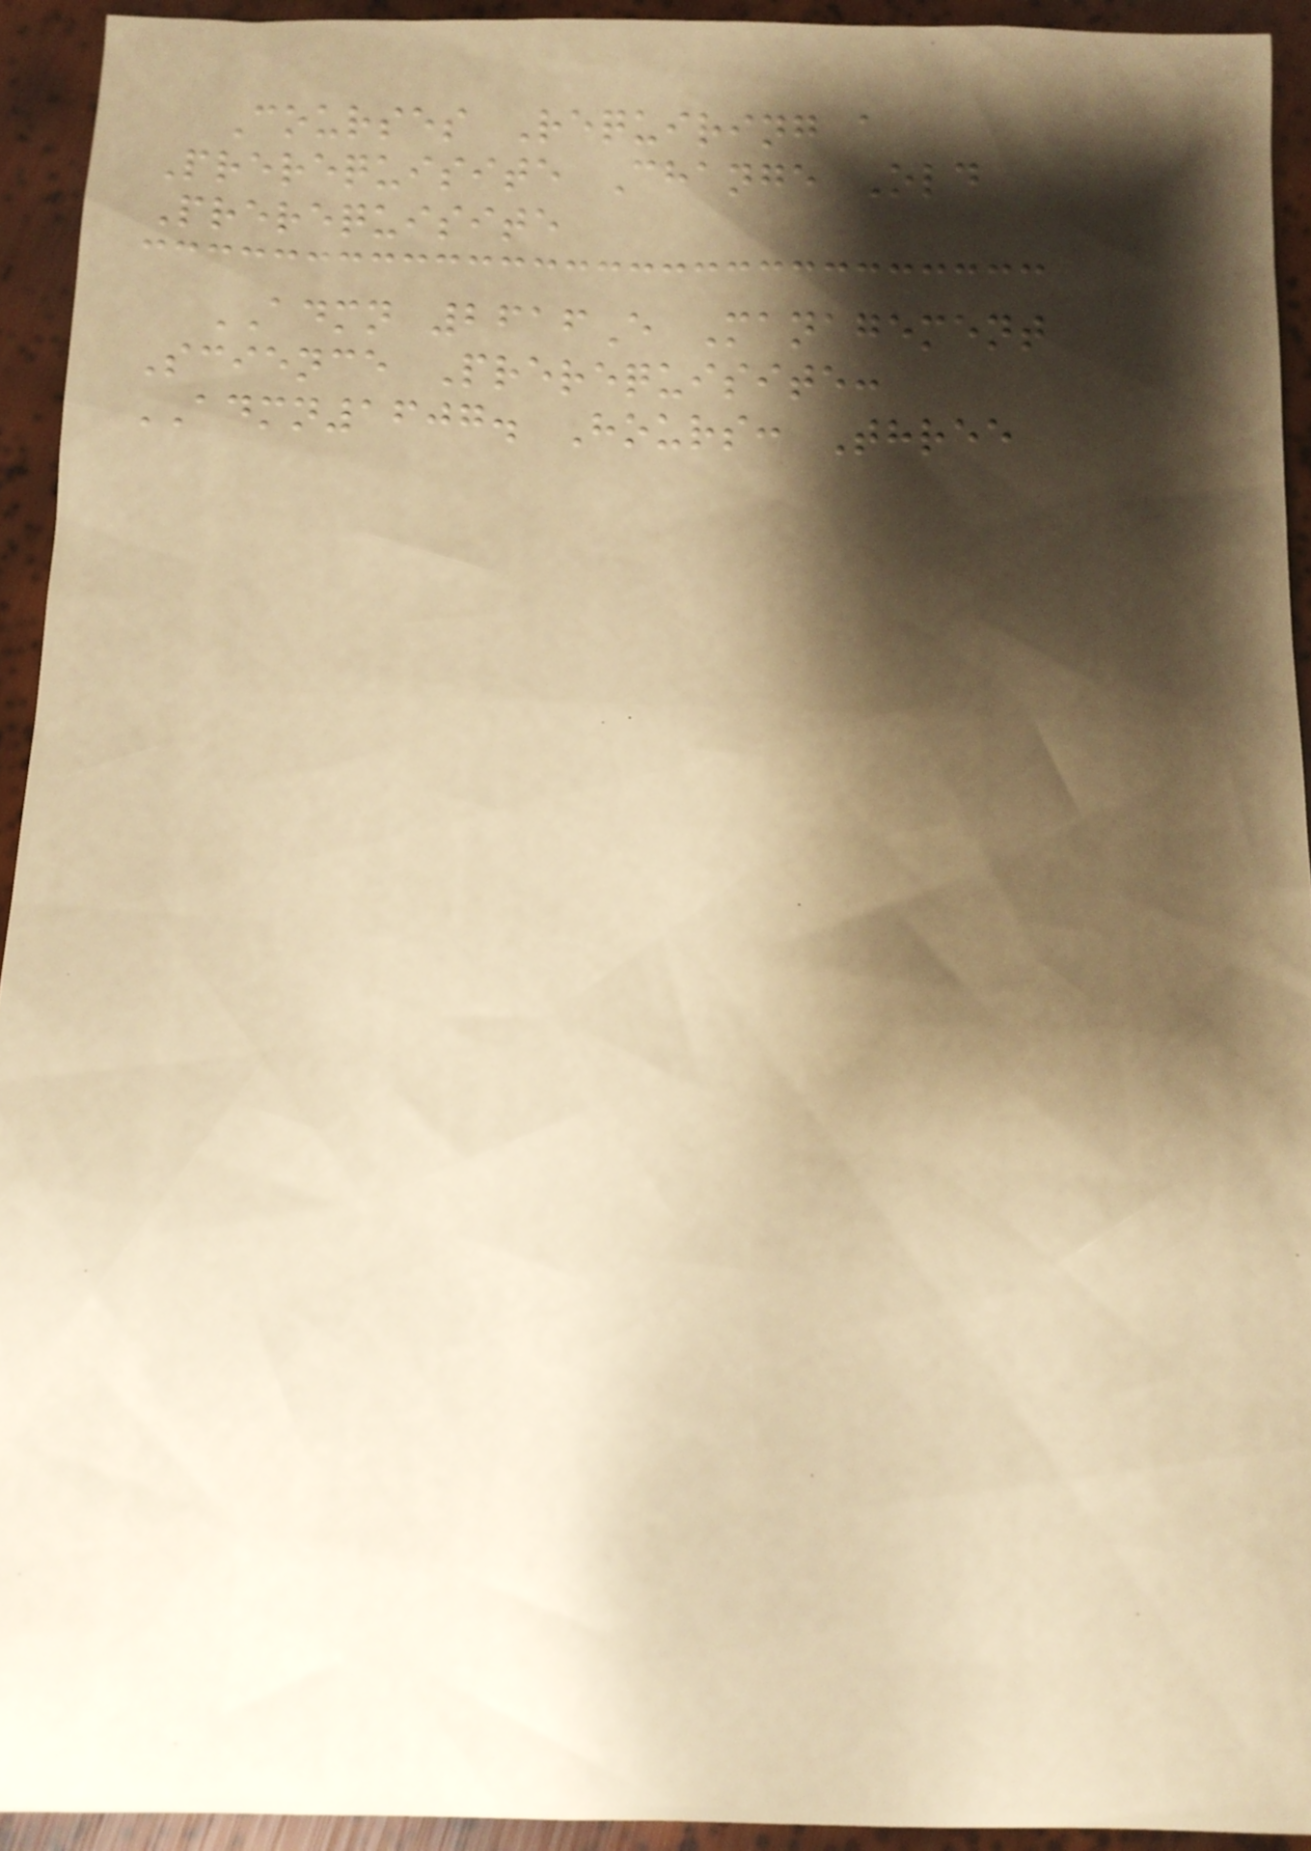Courses Requiring a
Prerequisite Change Old
Prerequisite
ADMN 2616E Management
Science Prerequisite:
ADMN1607. Hours: Three
